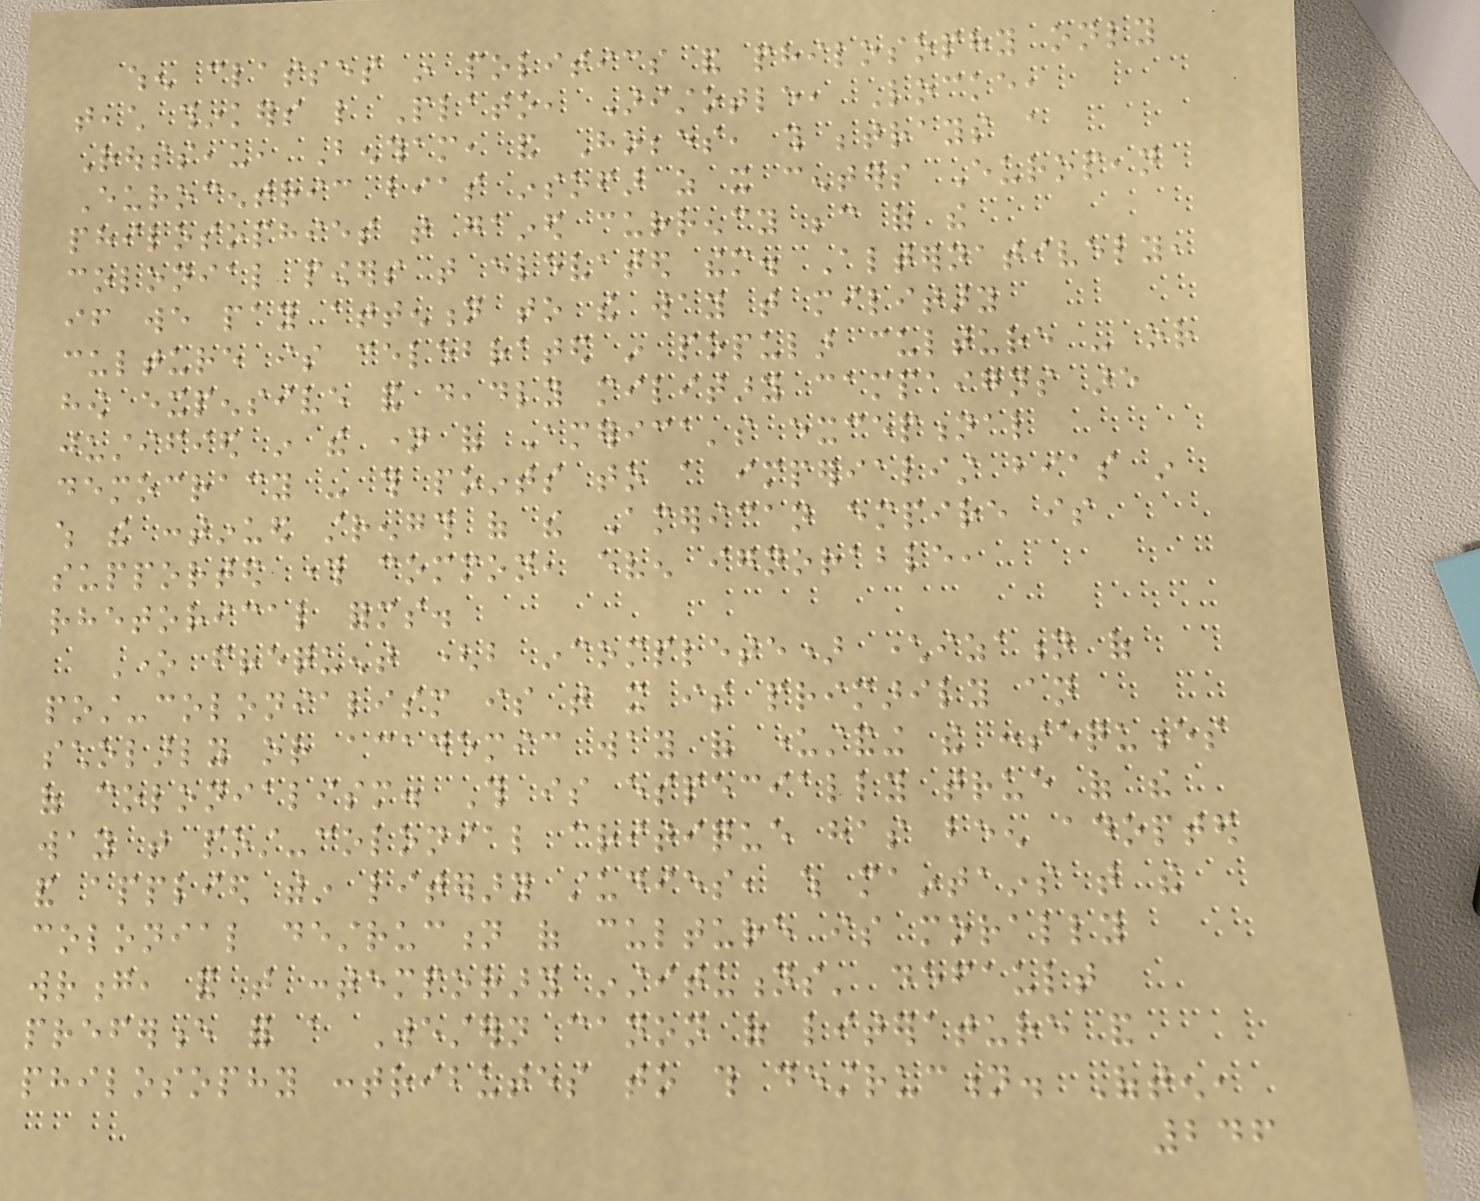when classes in politics and philosophy only
teach thinkers like Plato, Aristotle, Locke,
Rousseau, Bentham, and Hobbes, this betrays a
Eurocentric bias insofar as it centers European
philosophies that gained currency because of the
colonial powers that elevated them. Alternatively,
if we pay attention to the way that military
culture is celebrated in popular culture - or
how expensive and deadly military campaigns are
justified in the name of America's exceptional
democracy - this points to a imperialist bias in
which the continued strength of the American empire is
supported through common, even ignorable,
rhetorical forms.
One frequent (but incomplete) characterization of
post-colonialism is that it is primarily an
scholarly or academic way of understanding the consequences
of colonialism. This is especially true of the
way that post-colonial critique has been adopted
and applied within literary studies, which maintains that the
colonial destruction of culture is morally
wrong, and that contemporary institutions' default
preference for a Western canon of literature and
philosophy contributes to this destruction. Often,
246
